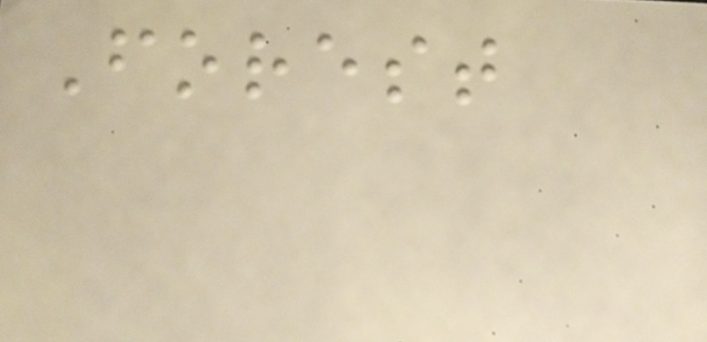Forest
